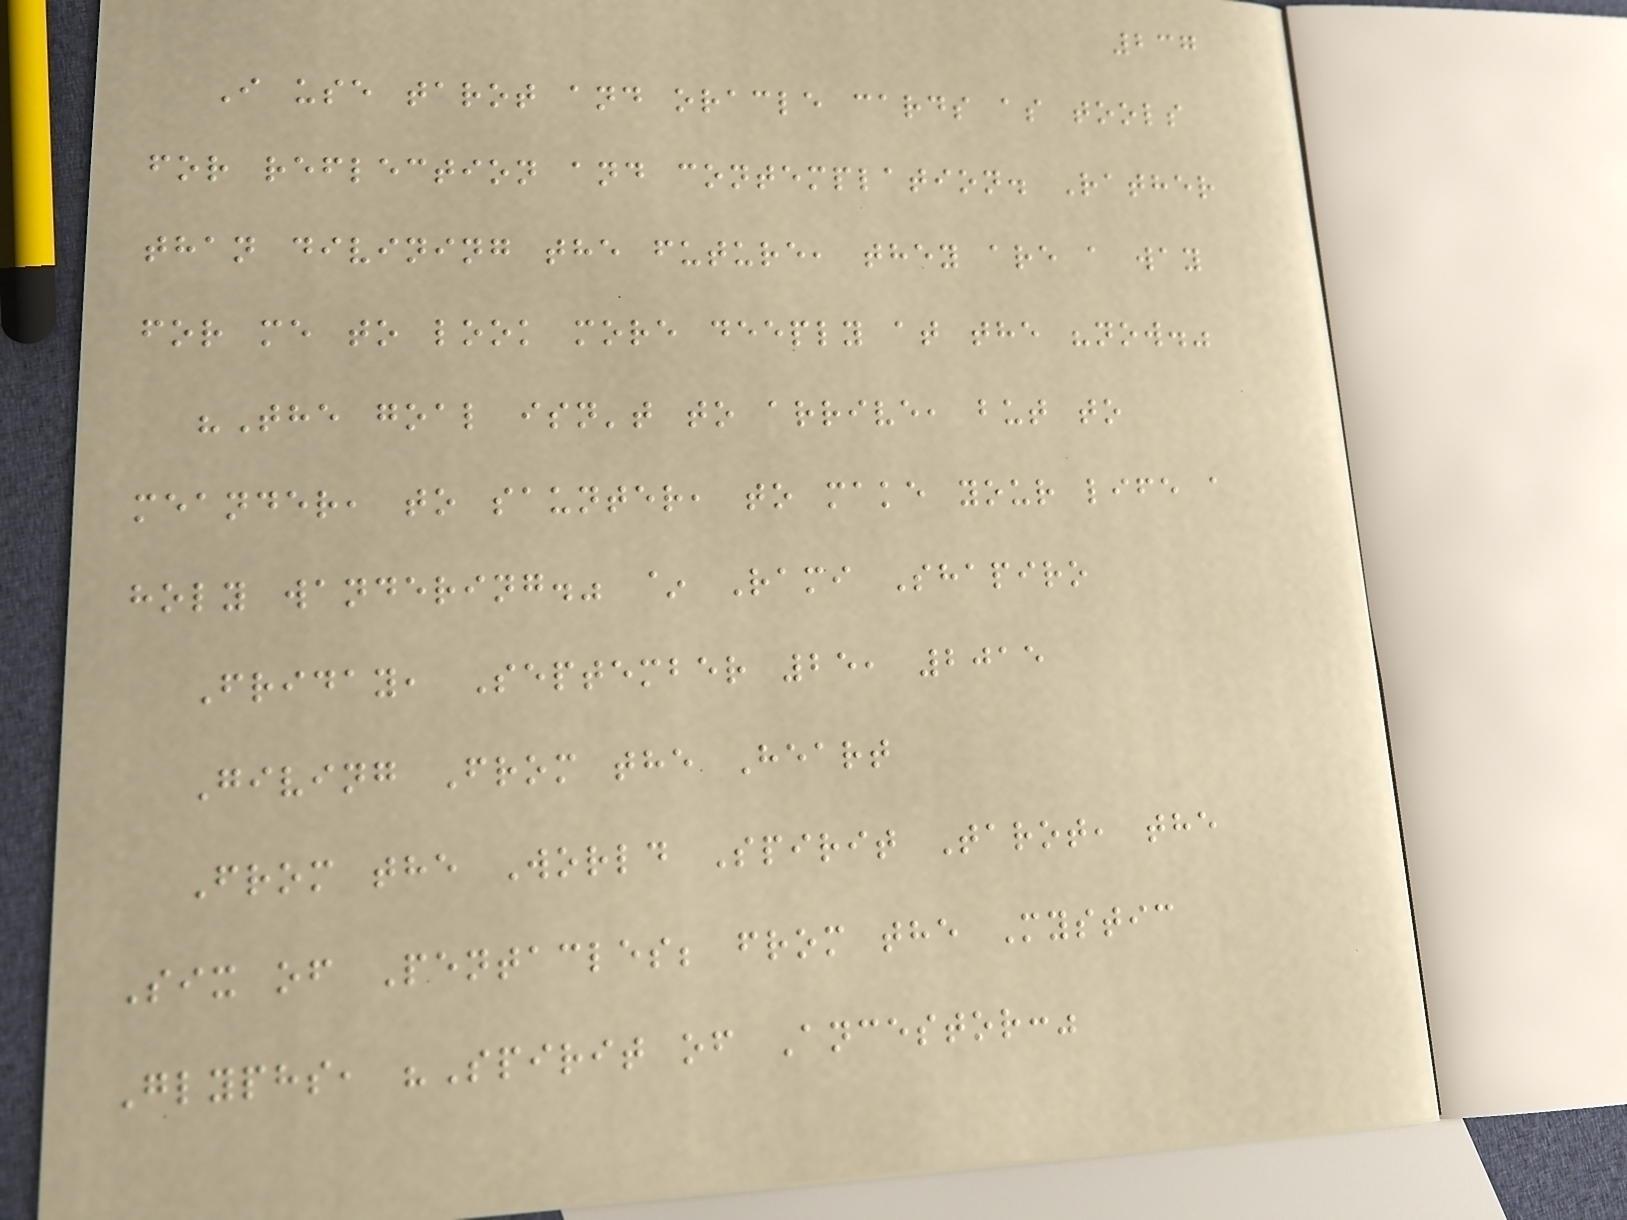237
I use tarot and oracle cards as tools
for reflection and contemplation. Rather
than divining the future, they are a way
for me to look more deeply at the "now."
"The goal isn't to arrive, but to
meander, to saunter, to make your life a
holy wandering." ~ Rami Shapiro
Friday, September 25, 2015
Giving From the Heart
From the World Spirit Tarot, the
Six of Pentacles; from the Mystic
Glyphs, "Spirit of Ancestor:"
